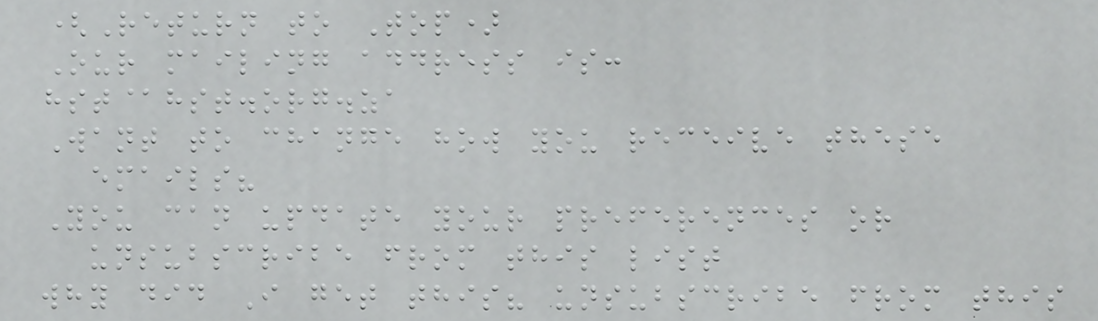(Return to Top)
Our mailing address is:
hst@hst.org.za
Want to change how you receive these
emails?
You can update your preferences or
unsubscribe from this list
why did I get this? unsubscribe from this
